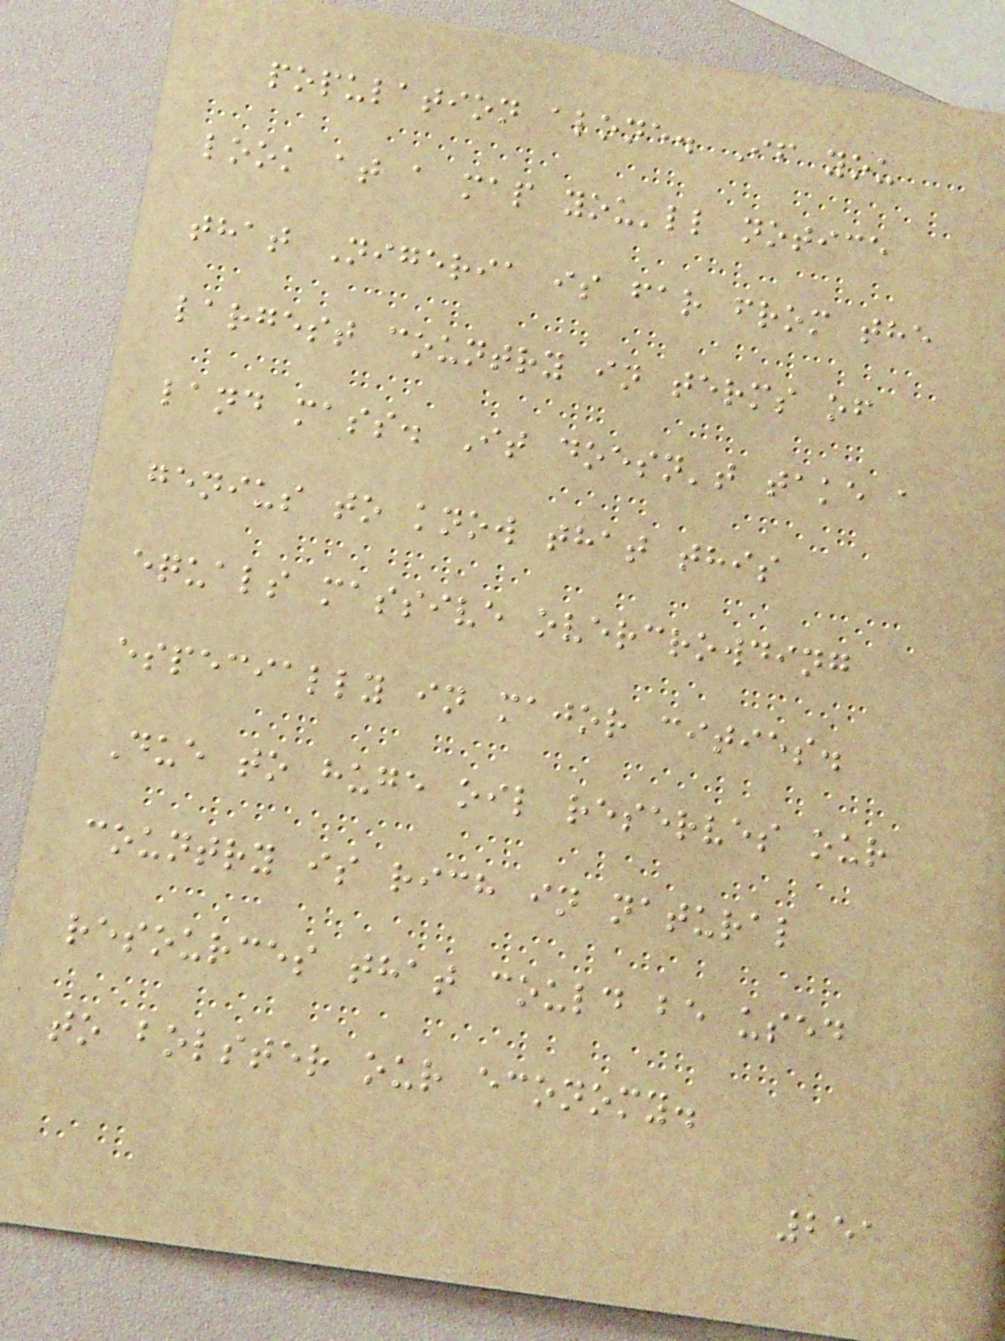population alone. If you
look at a map you'll notice
that Nigeria is far from the
largest country in terms of
land mass. It doesn't take a
genius to know that this
equals massive overcrowding
especially in major cities.
Due to huge oil reserves our
country is rich in natural
resources that could be used
to bolster our economy.
251
